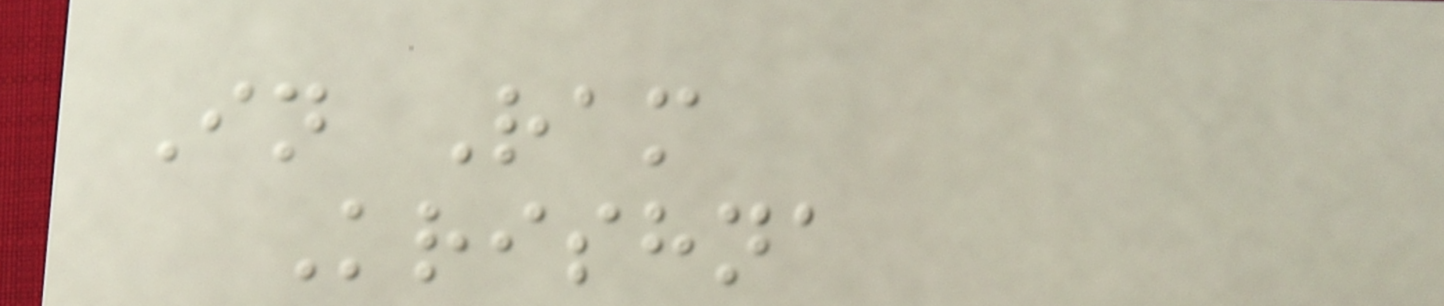In Ram
Krishna
